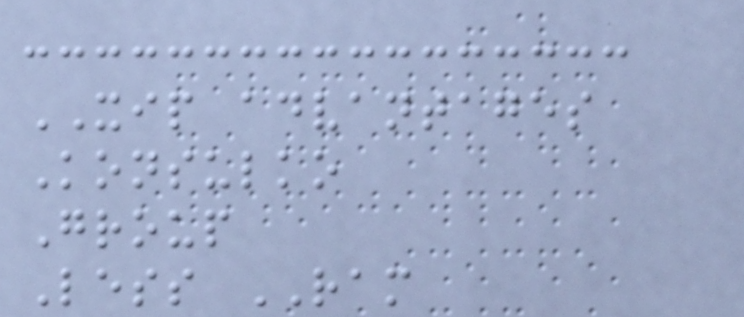XIP advantages
Konsulko
Group
Less RAM
